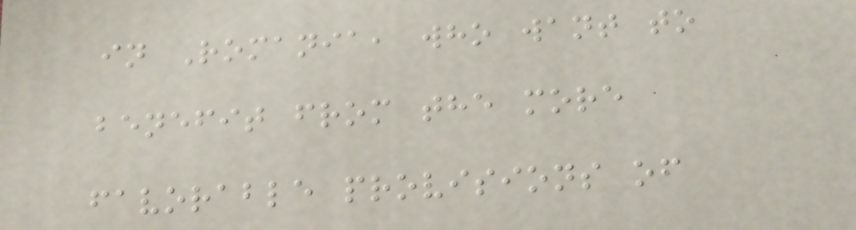in Romania, who want to
benefit from the more
favorable provisions of
